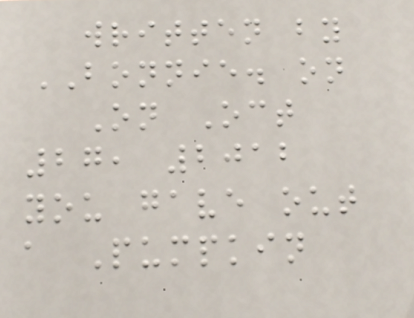written by
BONNIE. on
On Oct
27, 2012
you gave out
a Pumpkin
